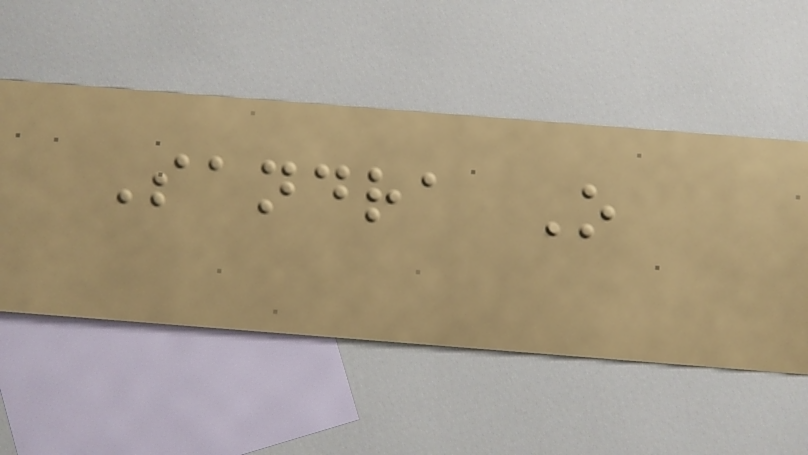Sandra O
